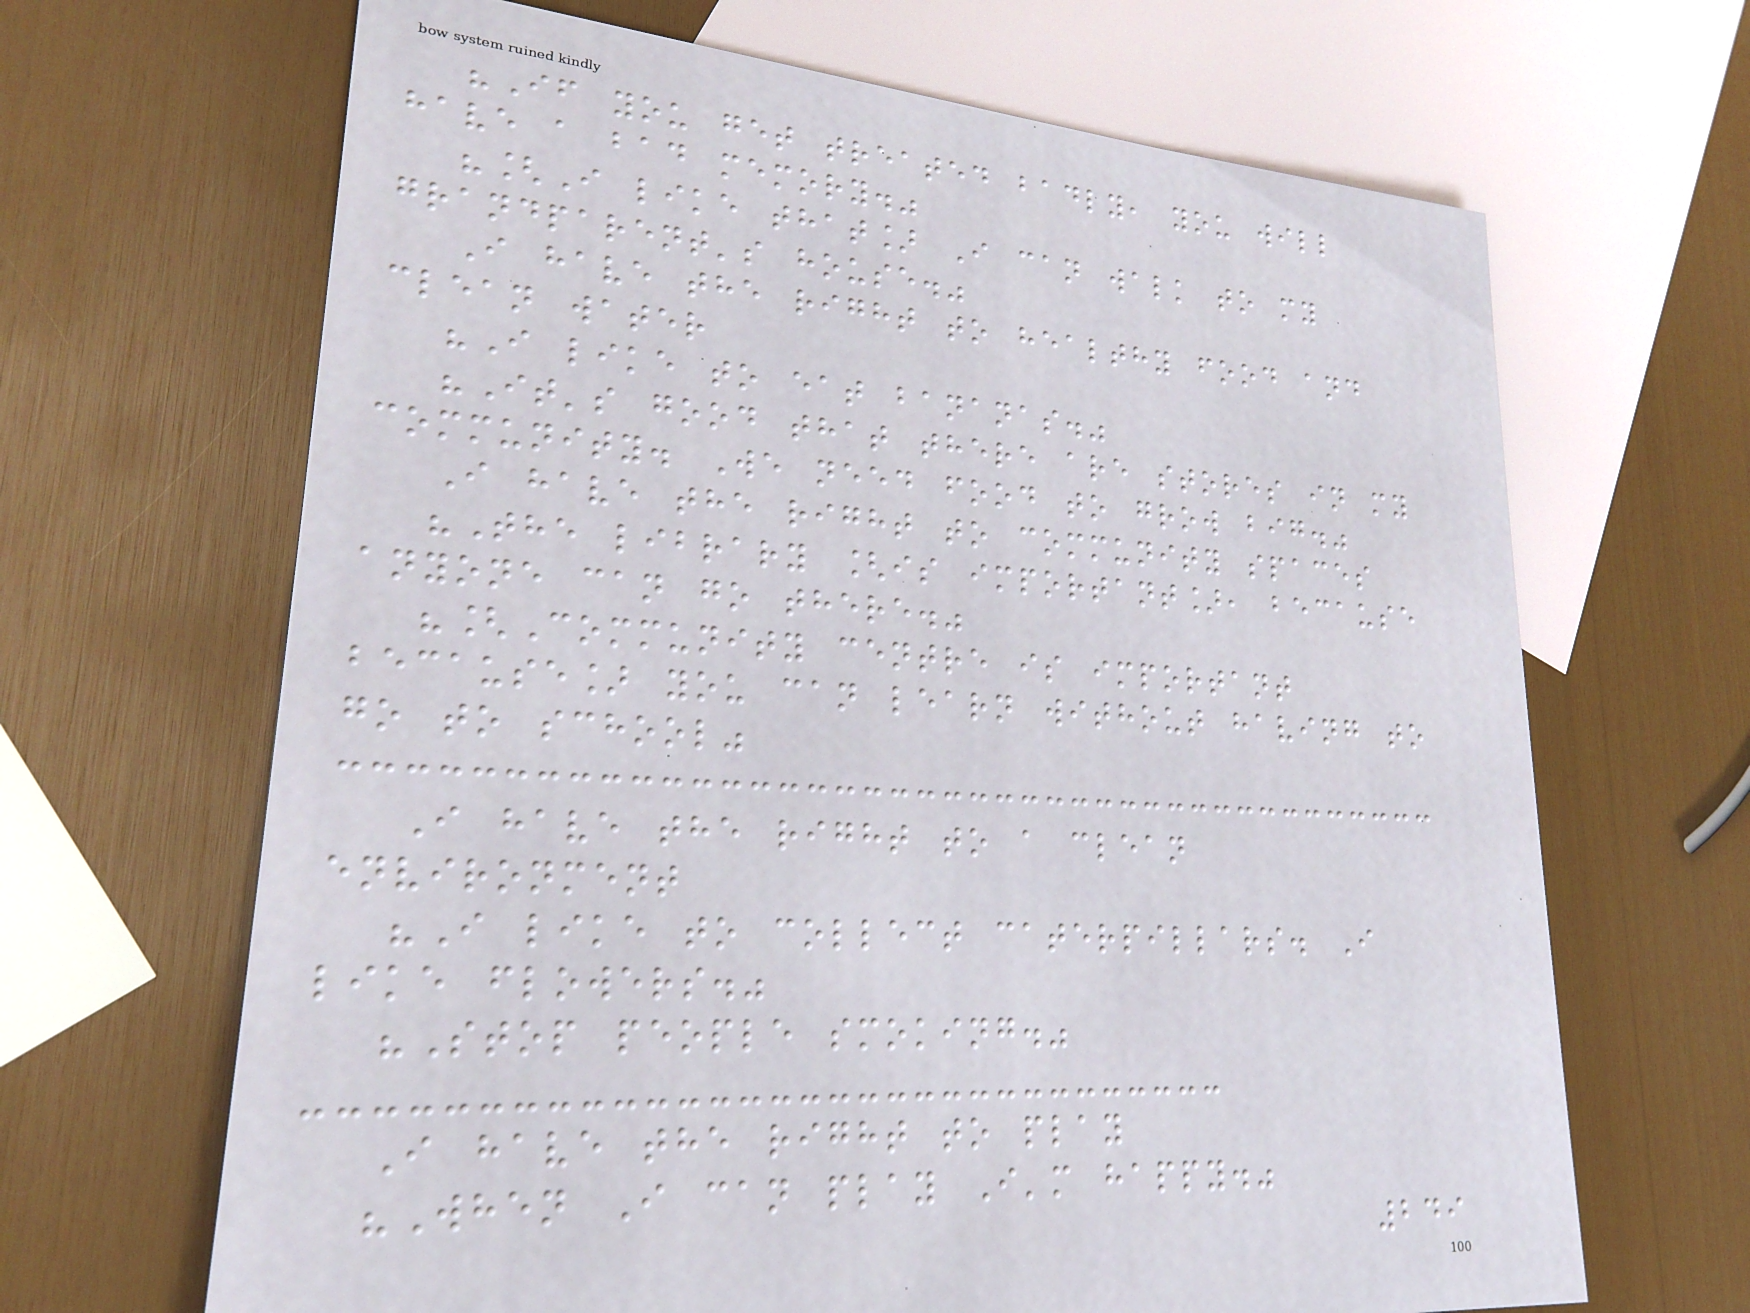"If you get treated badly, you will
have a bad memory."
"[I like that] I can walk to my
grandparent's house."
I have the right to healthy food and
clean water
"I like to eat bananas."
"It's good that there are stores in my
community. We need food to grow big."
I have the right to community spaces
"The library [is important], because
anyone can go there."
"[Community centre is important
because] you can learn without having to
go to school"
I have the right to a clean
environment
"I like to collect caterpillars. I
like flowers."
"Stop people smoking."
I have the right to play
"When I can play I'm happy."
249
